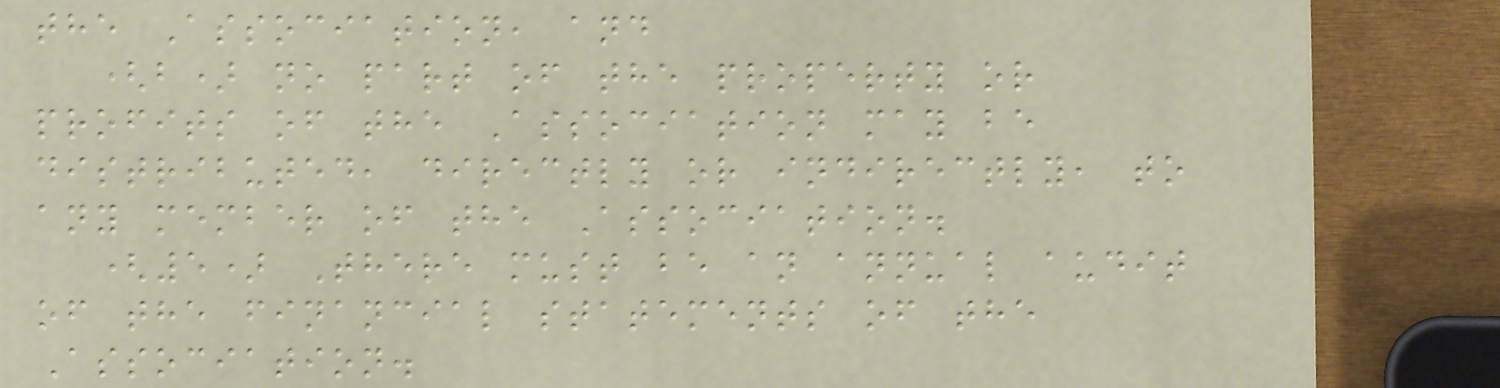the Association, and
(b) no part of the property or
profits of the Association may be
distributed, directly or indirectly, to
any member of the Association.
(5) There must be an annual audit
of the financial statements of the
Association.
